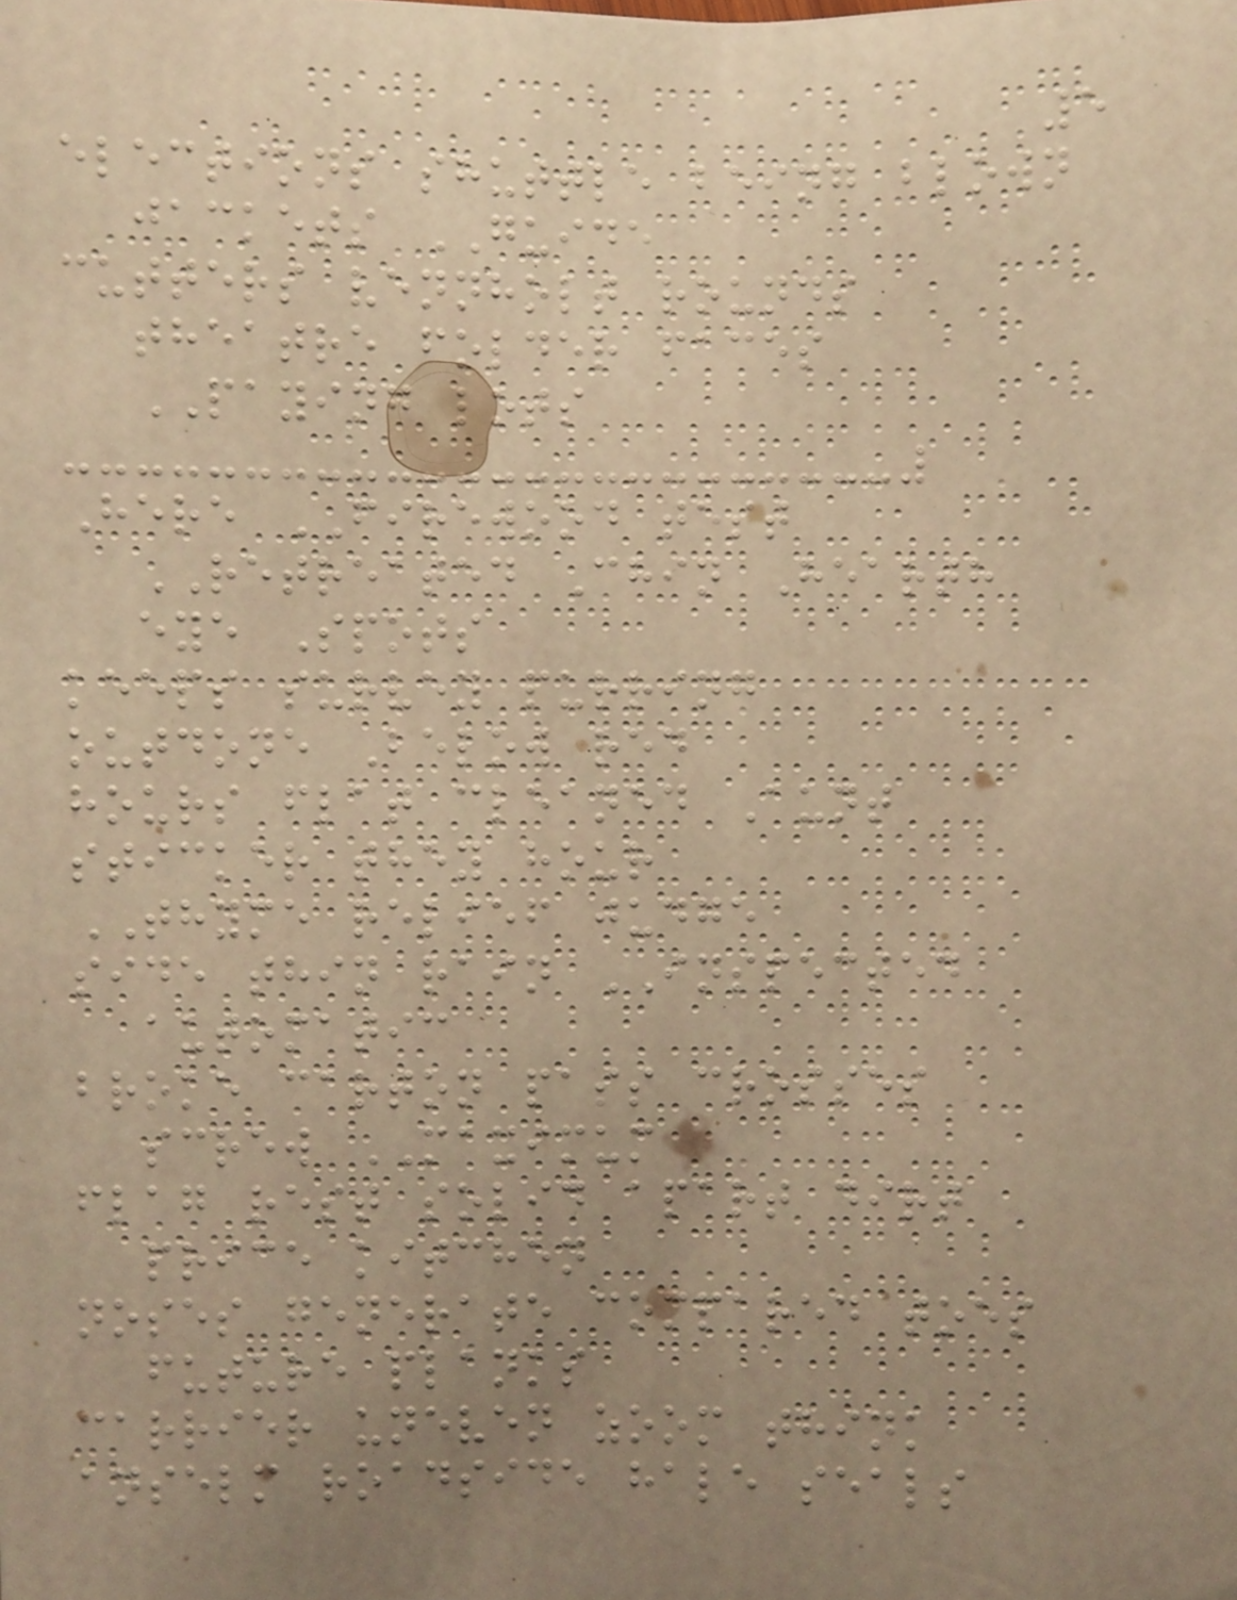5
elections shuttle being blown
jackets GUIDE
cutters vennholt rounds
theatre folder faces
PAYING lots
Here FIREWOOD test
RETREATED Chin Hearth
eye Spots
keeps survey purring
outdone Below red
hours flat cleaned Aunt
sticker they hour
THYME relief judge
side thin rain INSPECTED
automatic
broke carton pass crosses
screw MAXIMUM
flag rest solid apart dirt
price kitchen
noses generate compared toes
future planks
carrier uneven zoom think
anselm roadside hale seals
